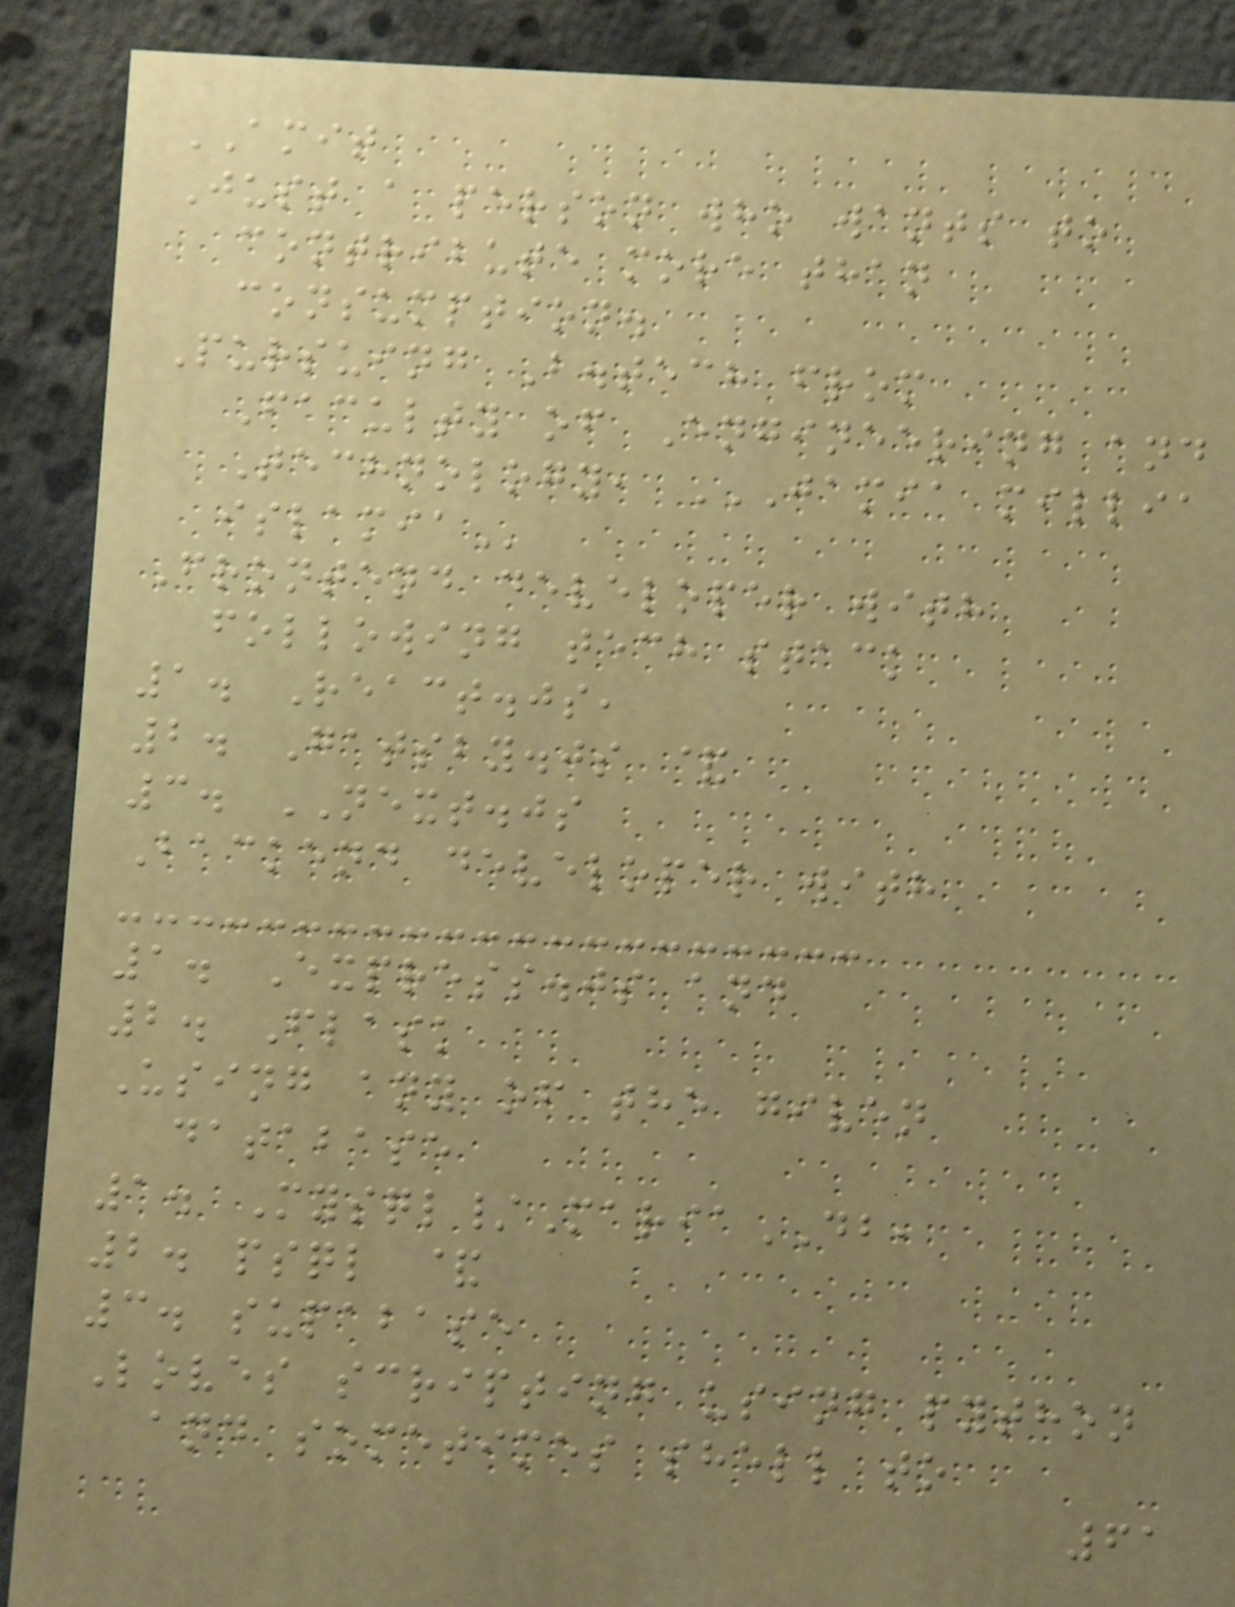AMIT
Just a person who wants to
contribute more than
consumption.
Pursuing B.tech from
Faculty of Engineering and
Technology, JAMIA MILLIA
ISLAMIA
Frontend developer with
following tech stack
1. React.js,
2. Gatsby.js &
3. NEXT.js
Backend developer with
1. Express.js and
2. Flask
Using any of the given
database
1. Mysql/MariaDB,
2. psql &
3. supabase
Loves scripting using python
and sometimes shell to
61
